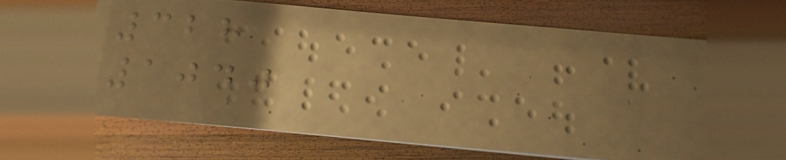328
1040
